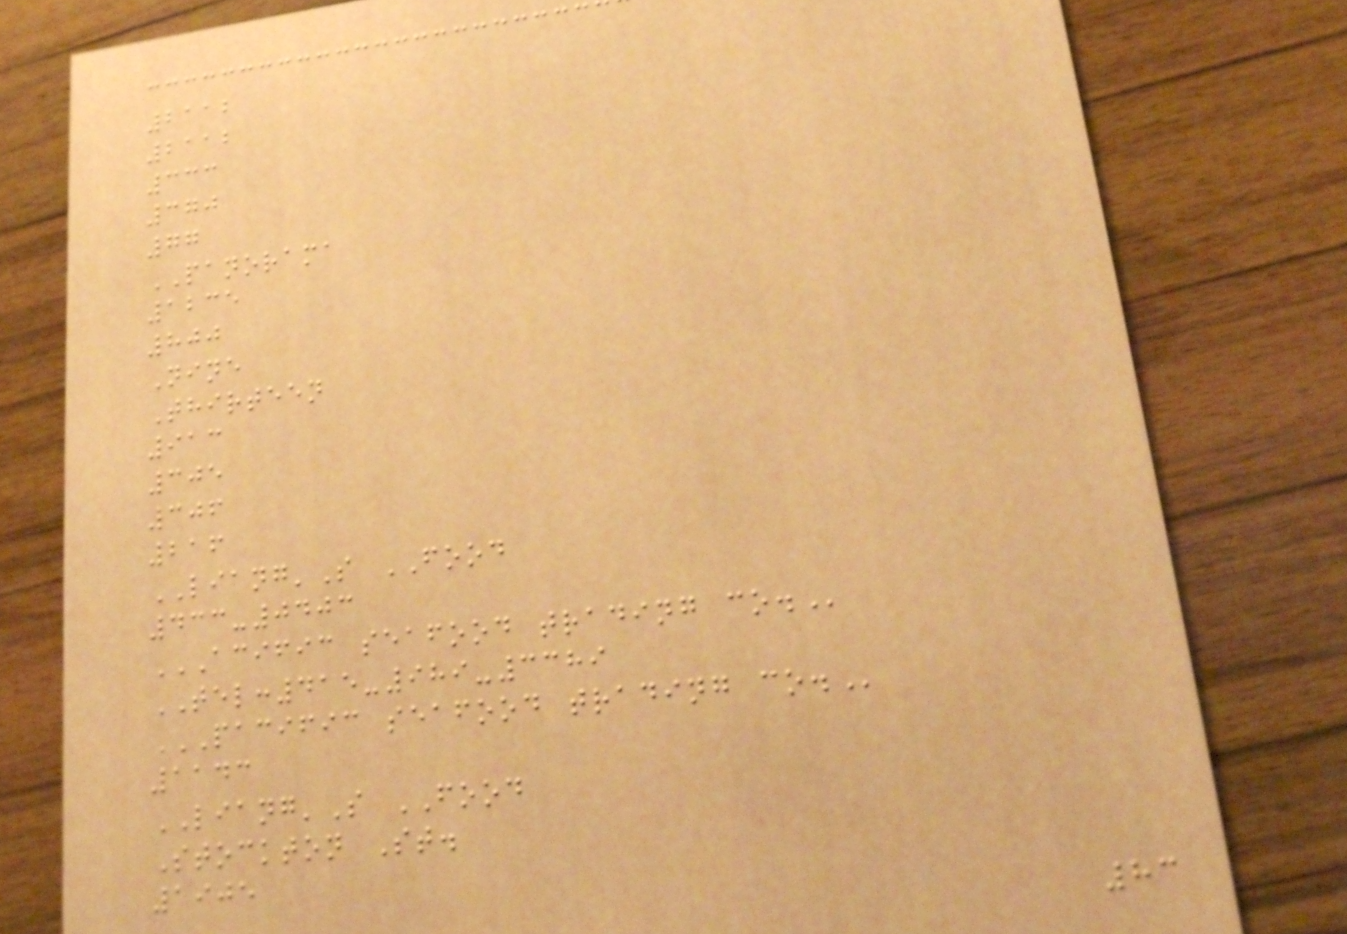2112
2112
333
370
77
PANORAMA
1235
800
Nine
Thirteen
913
305
306
216
LIANG'S FOOD
433-0403
ACIFIC SEAFOOD TRADING CO.
TEL:415-989-3389
PACIFIC SEAFOOD TRADING CO.
1143
LIANG'S FOOD
Stockton St.
1905
83
